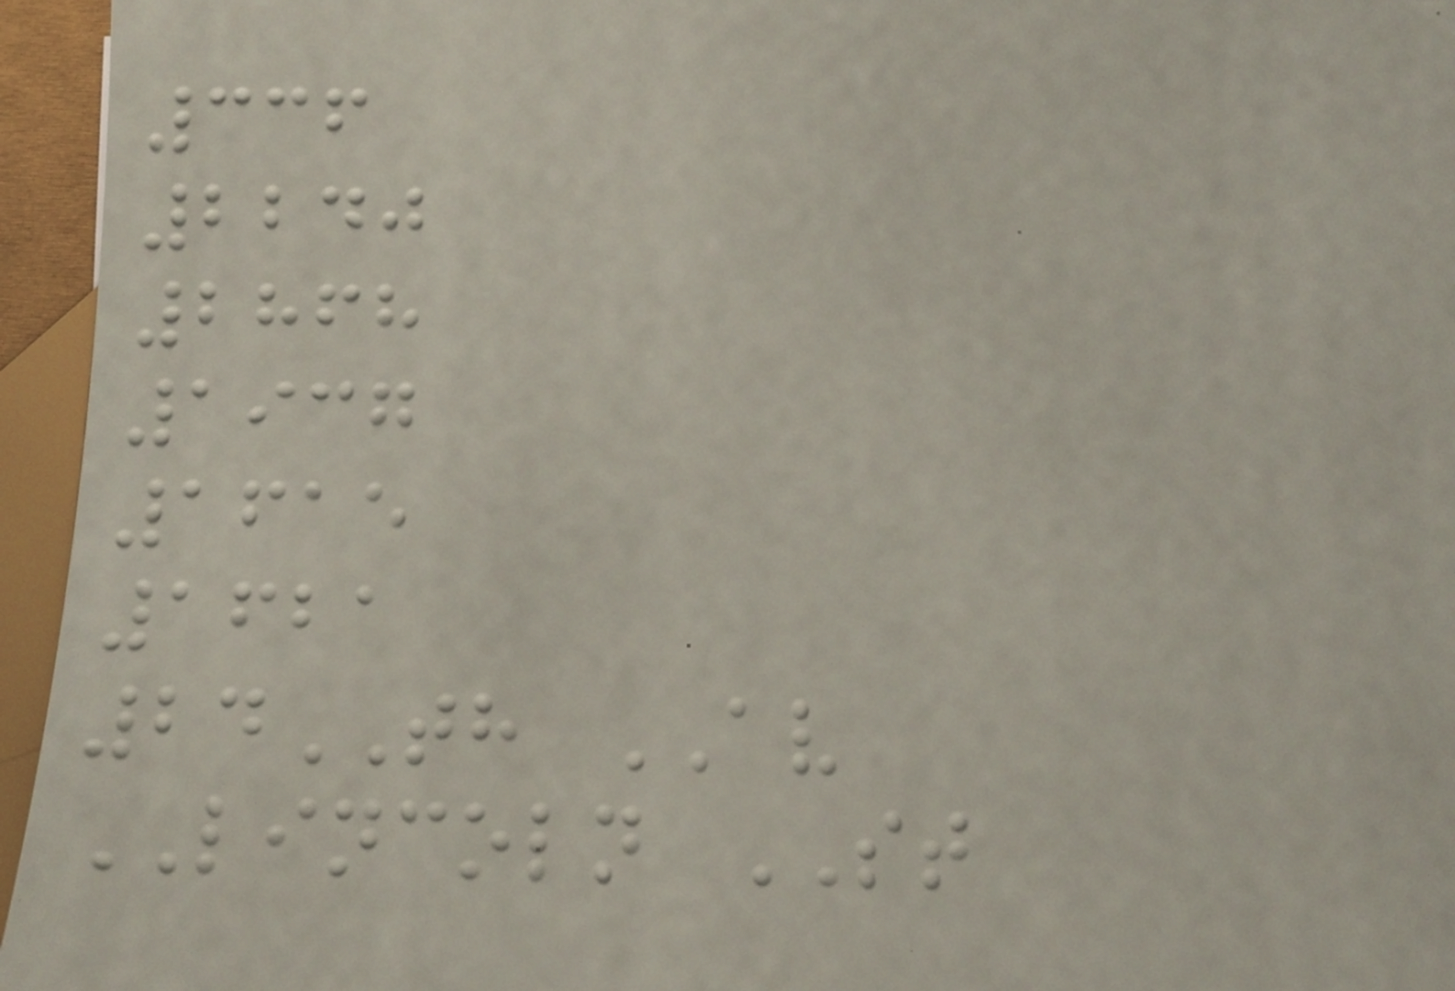336
2240
2868
1937
1615
1621
24TH AV
LINCOLN ST
